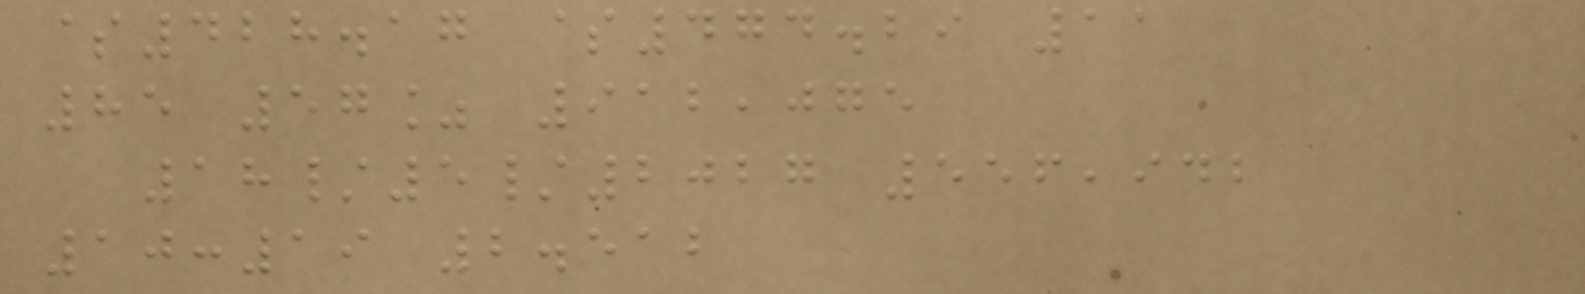$428.17 $474.29 11
85 57% 912,075
18/5/2027 556,942
10:19 2.512
